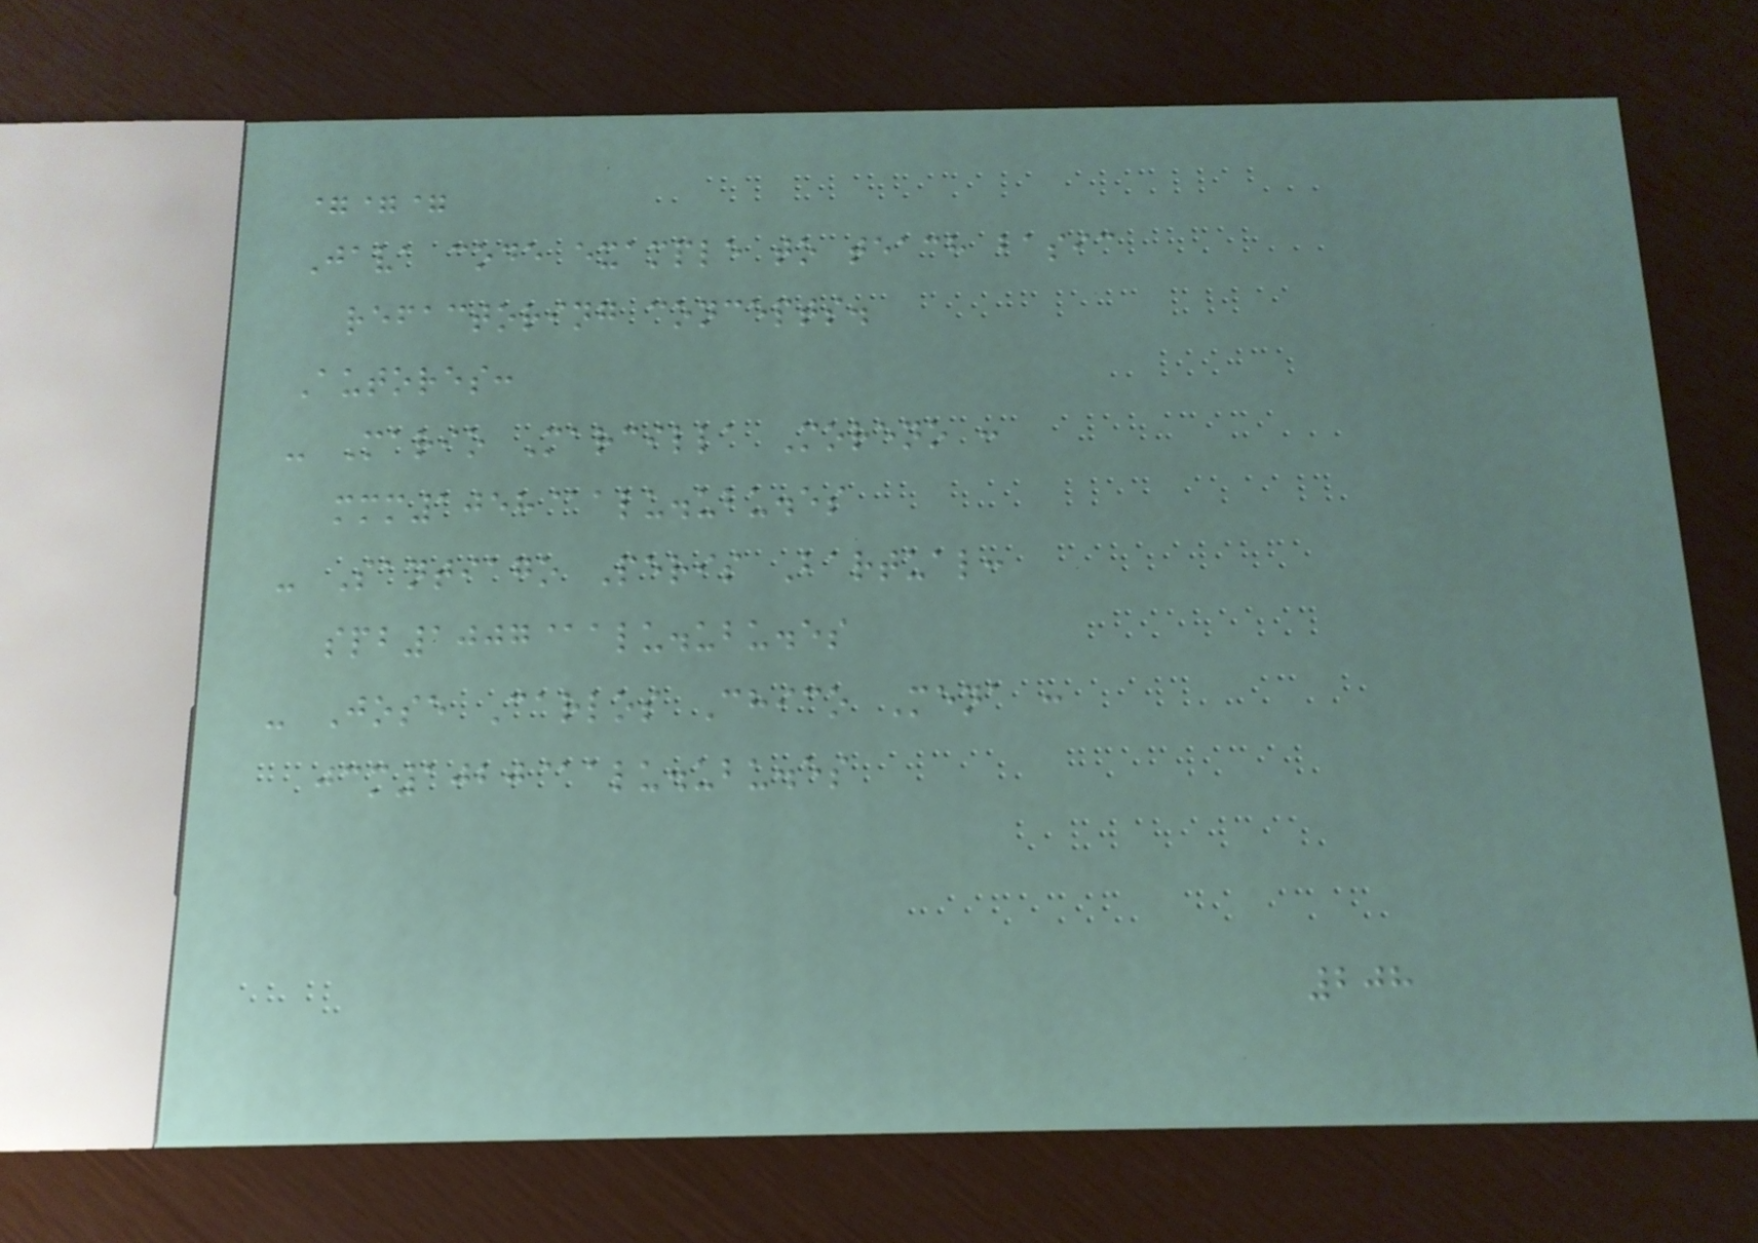===
Java code example to teach basic
refactoring concepts.
Autores:
- Mario Marcilla Moreno :
mmm1058@alu.ubu.es
- Santiago Peris Bartual:
spb1007@alu.ubu.es
- Jose Carlos Chico Mena :
jcm1020@alu.ubu.es
208
